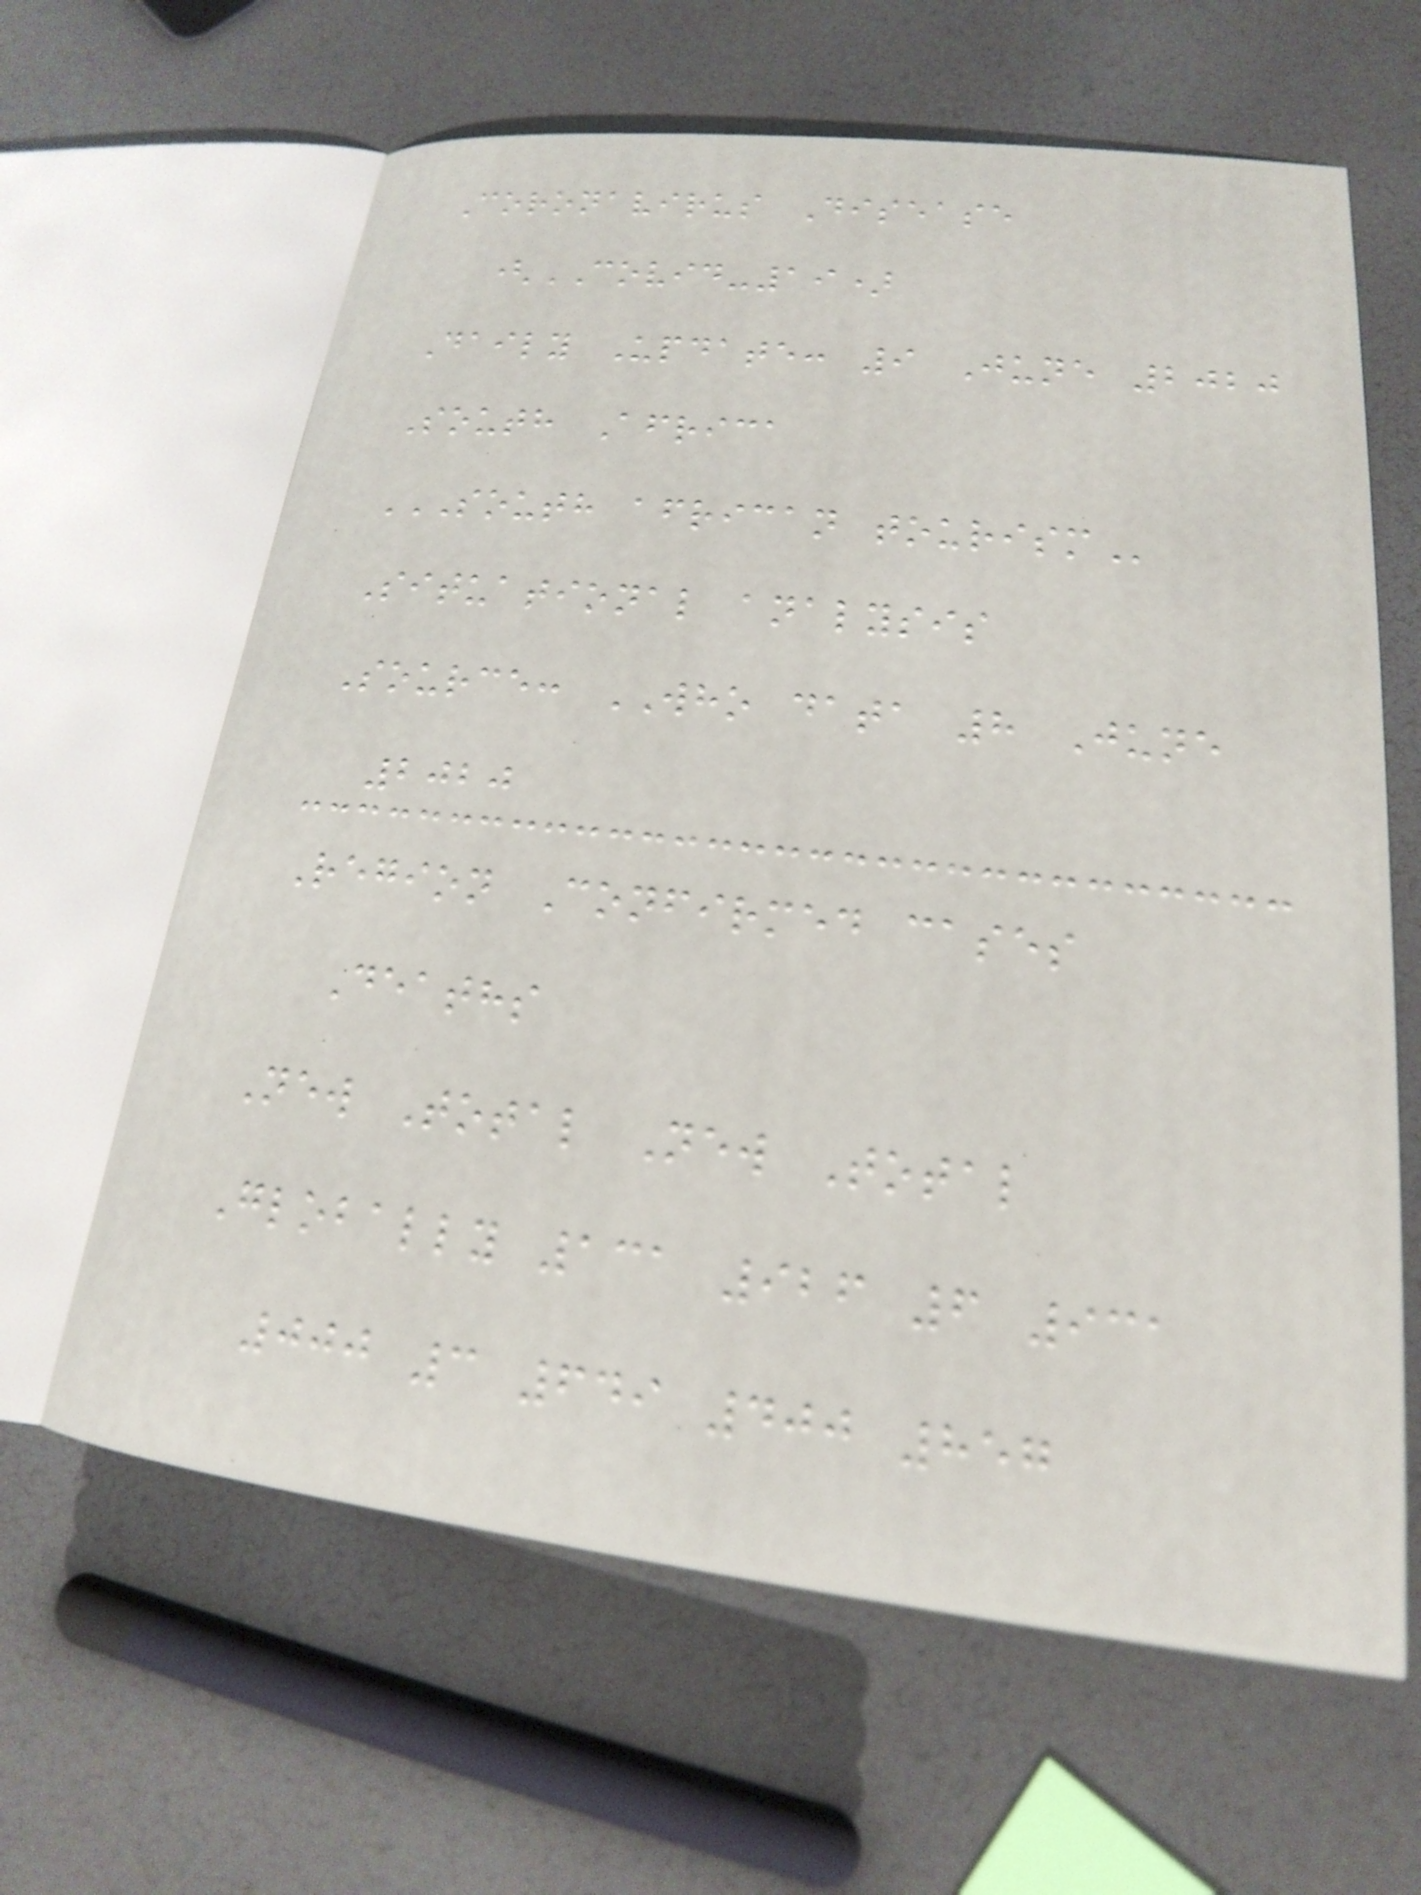Coronavirus Disease
(COVID-19)
Daily Update: 9 June 2020
South Africa
SOUTH AFRICAN TOURISM
Situational analysis
Source: WHO data 8 June
2020
Region Confirmed cases
Deaths
New Total New Total
Globally 131 926 6 931
000 3 649 400 857
